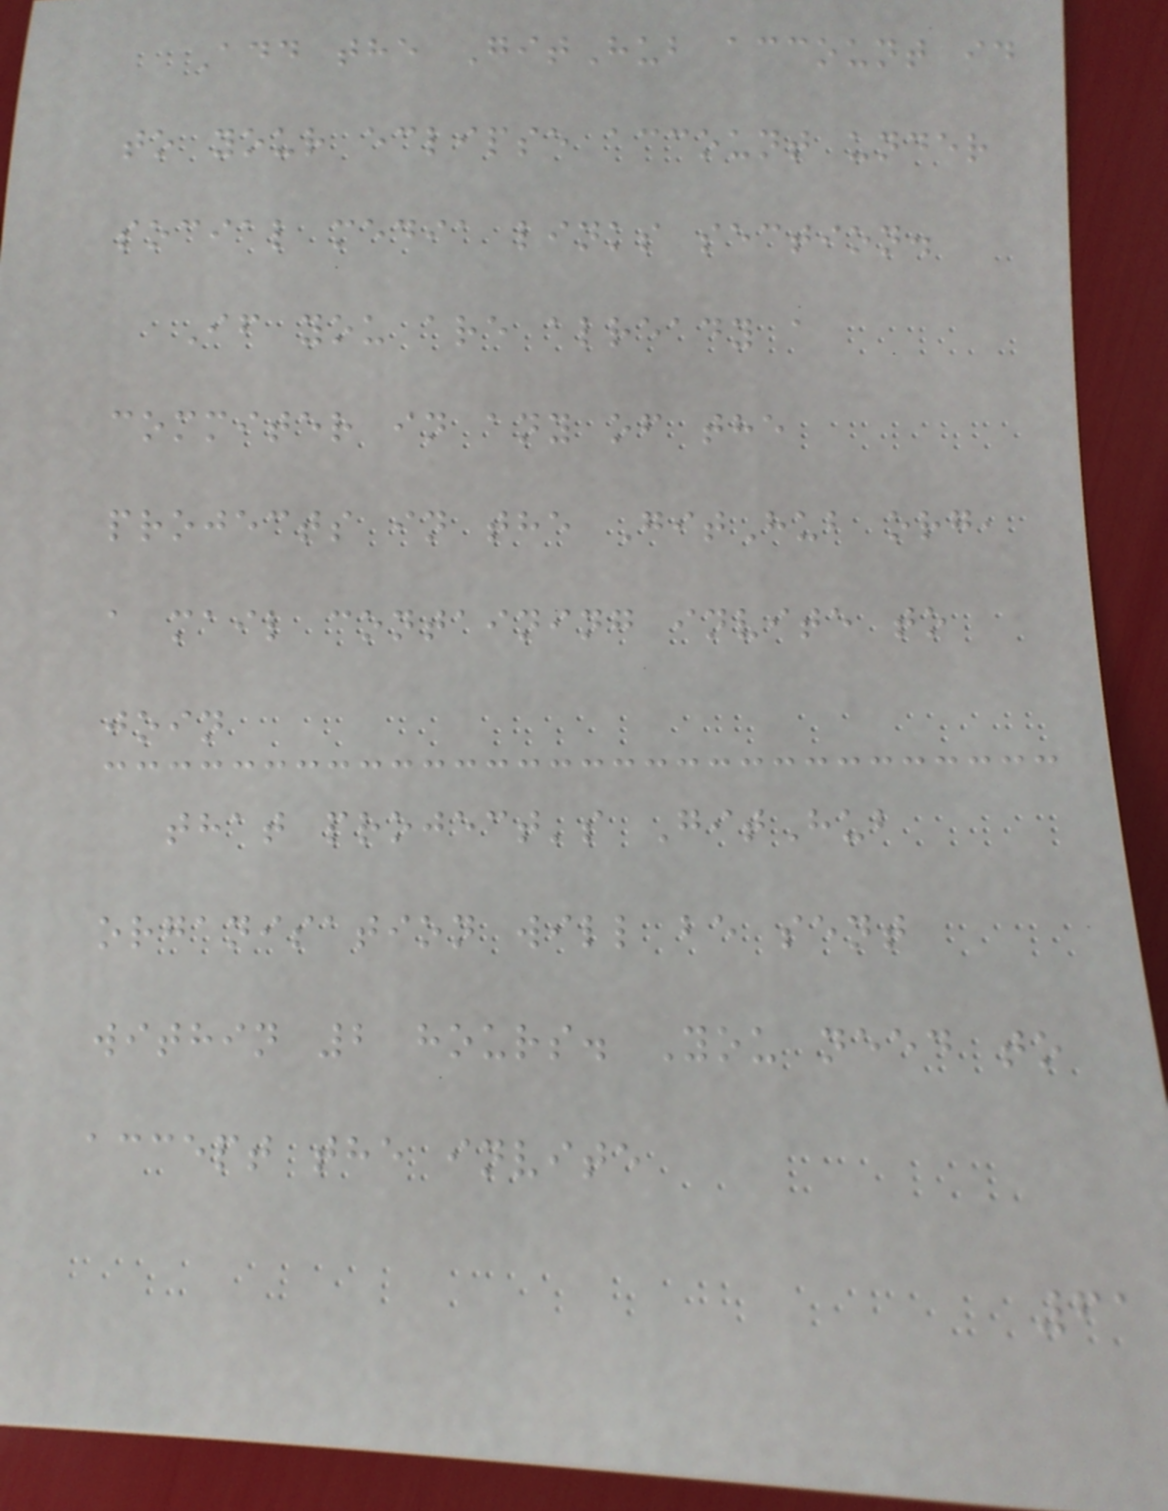Add the GitHub account id
to your eclipse account under
social media links section.
If you are already a
commiter in any of the
projects in the GitHub org,
a mail containing invite to
join
that project's GitHub
organisation will be sent
within 2 hours. You need to
accept the invite
61
